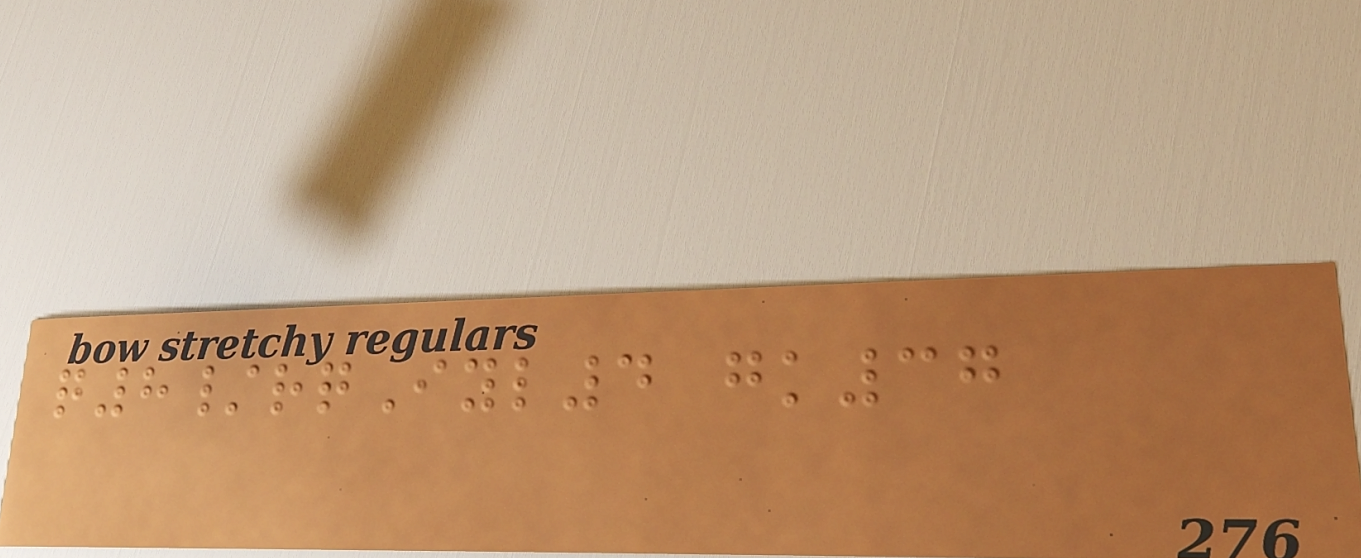q8/rqIyl4 gk37
